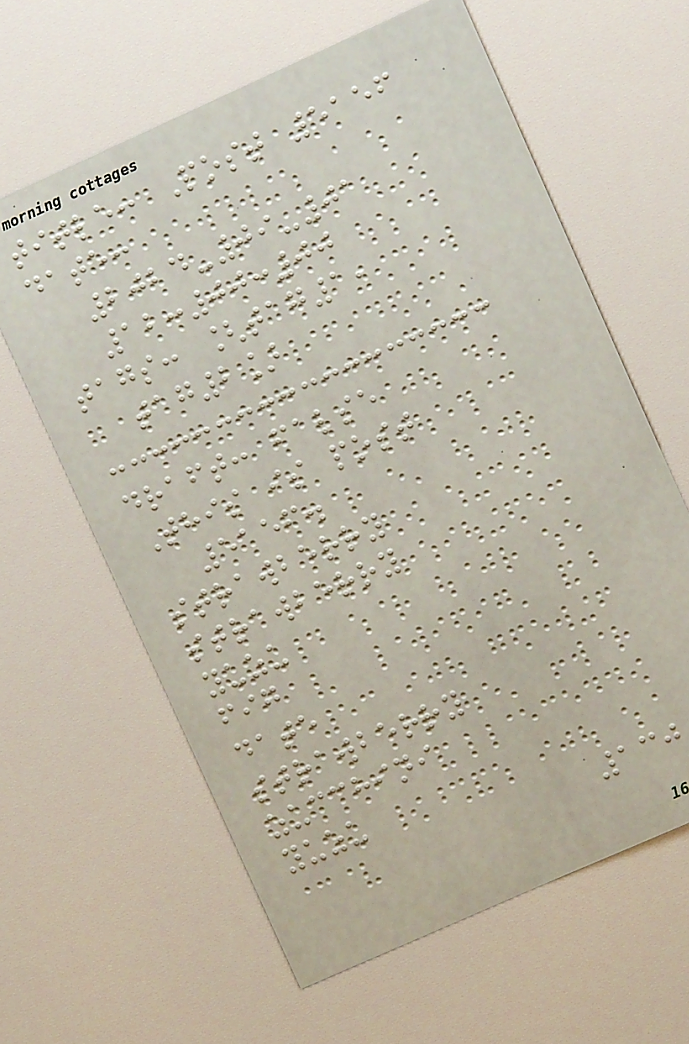title: Post 5156
date:
2024-09-01
12:00:00
tags: [tag1,
tag2]
draft: false
This is post
5156.
strawberry
strawberry
yuzu
fig
date
strawberry
zucchini
yuzu
130
